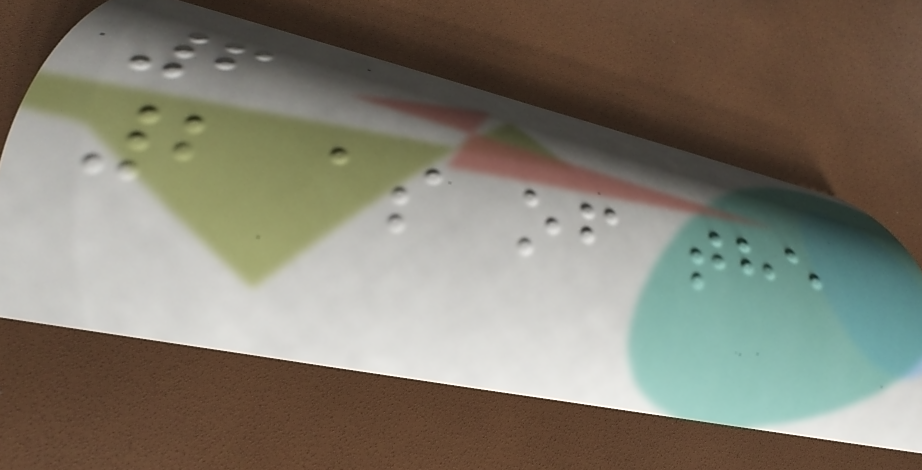6
2 as of the
